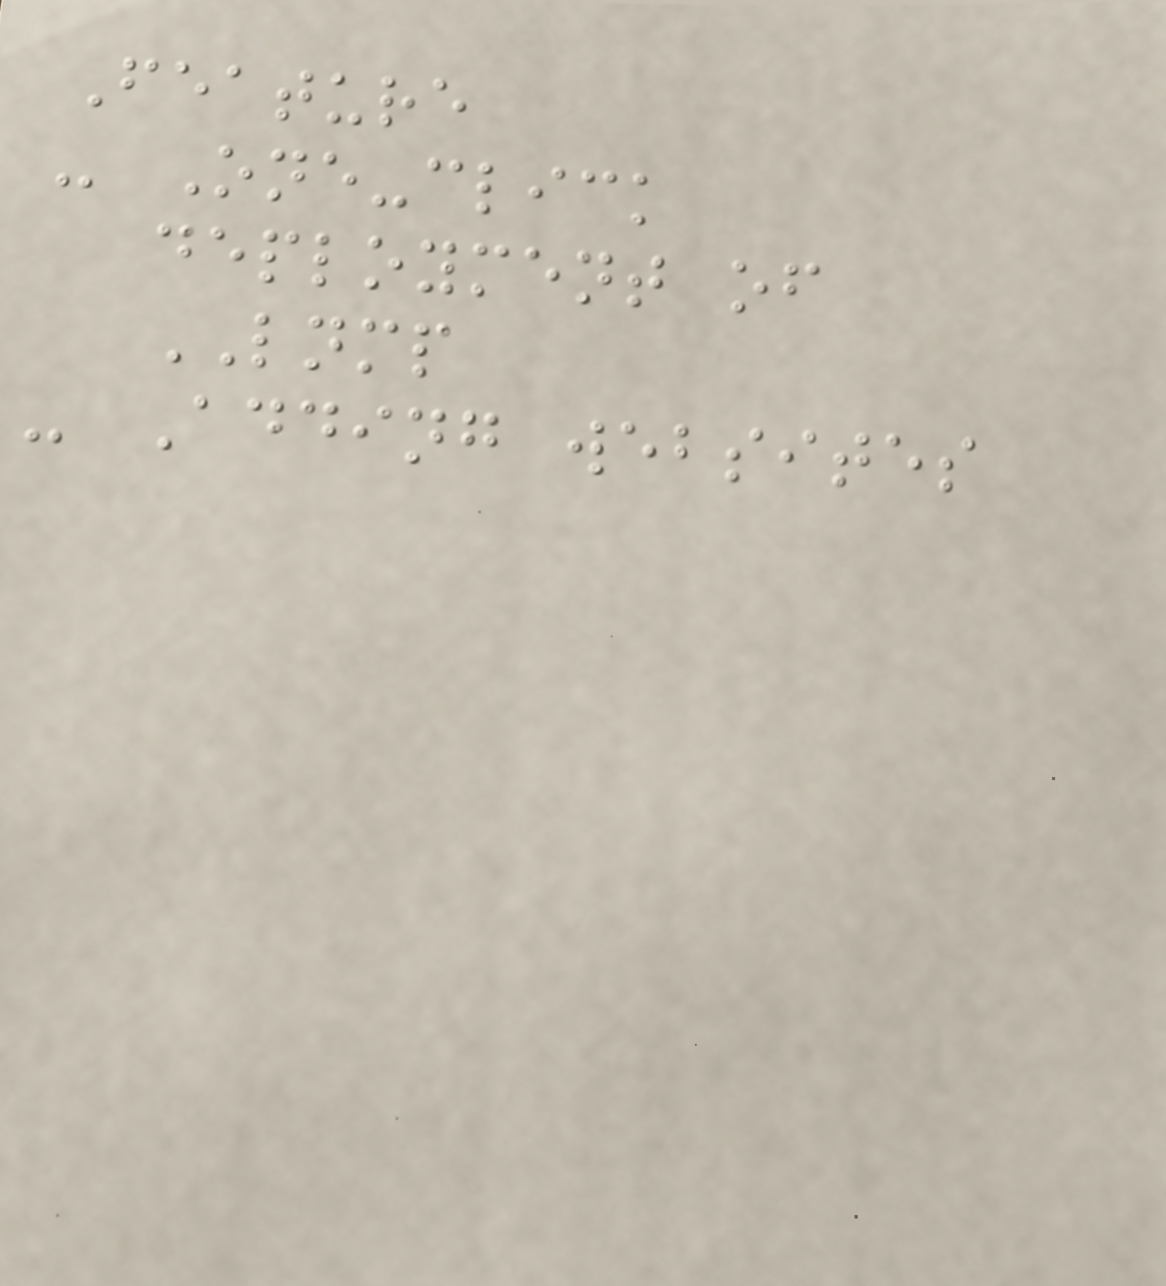Feature
- One-click
deployment of
LNMP
- Adding websites
